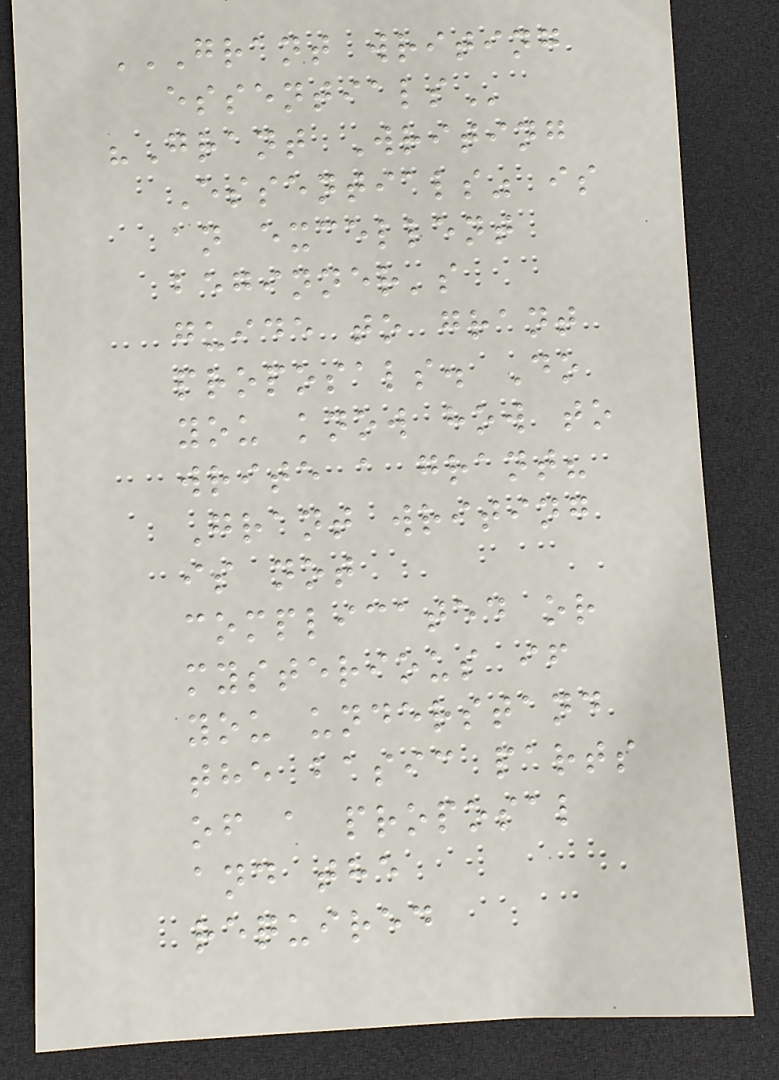GRANT WRITING
ESSENTIALS
"Grant Writing
Essentials" is
an excellent
beginner's
guide to grant
proposals. Do
you know how to
write a grant?
Grant writing
is not
complicated or
mysterious if
you understand
the basic parts
of a proposal
and the
required
